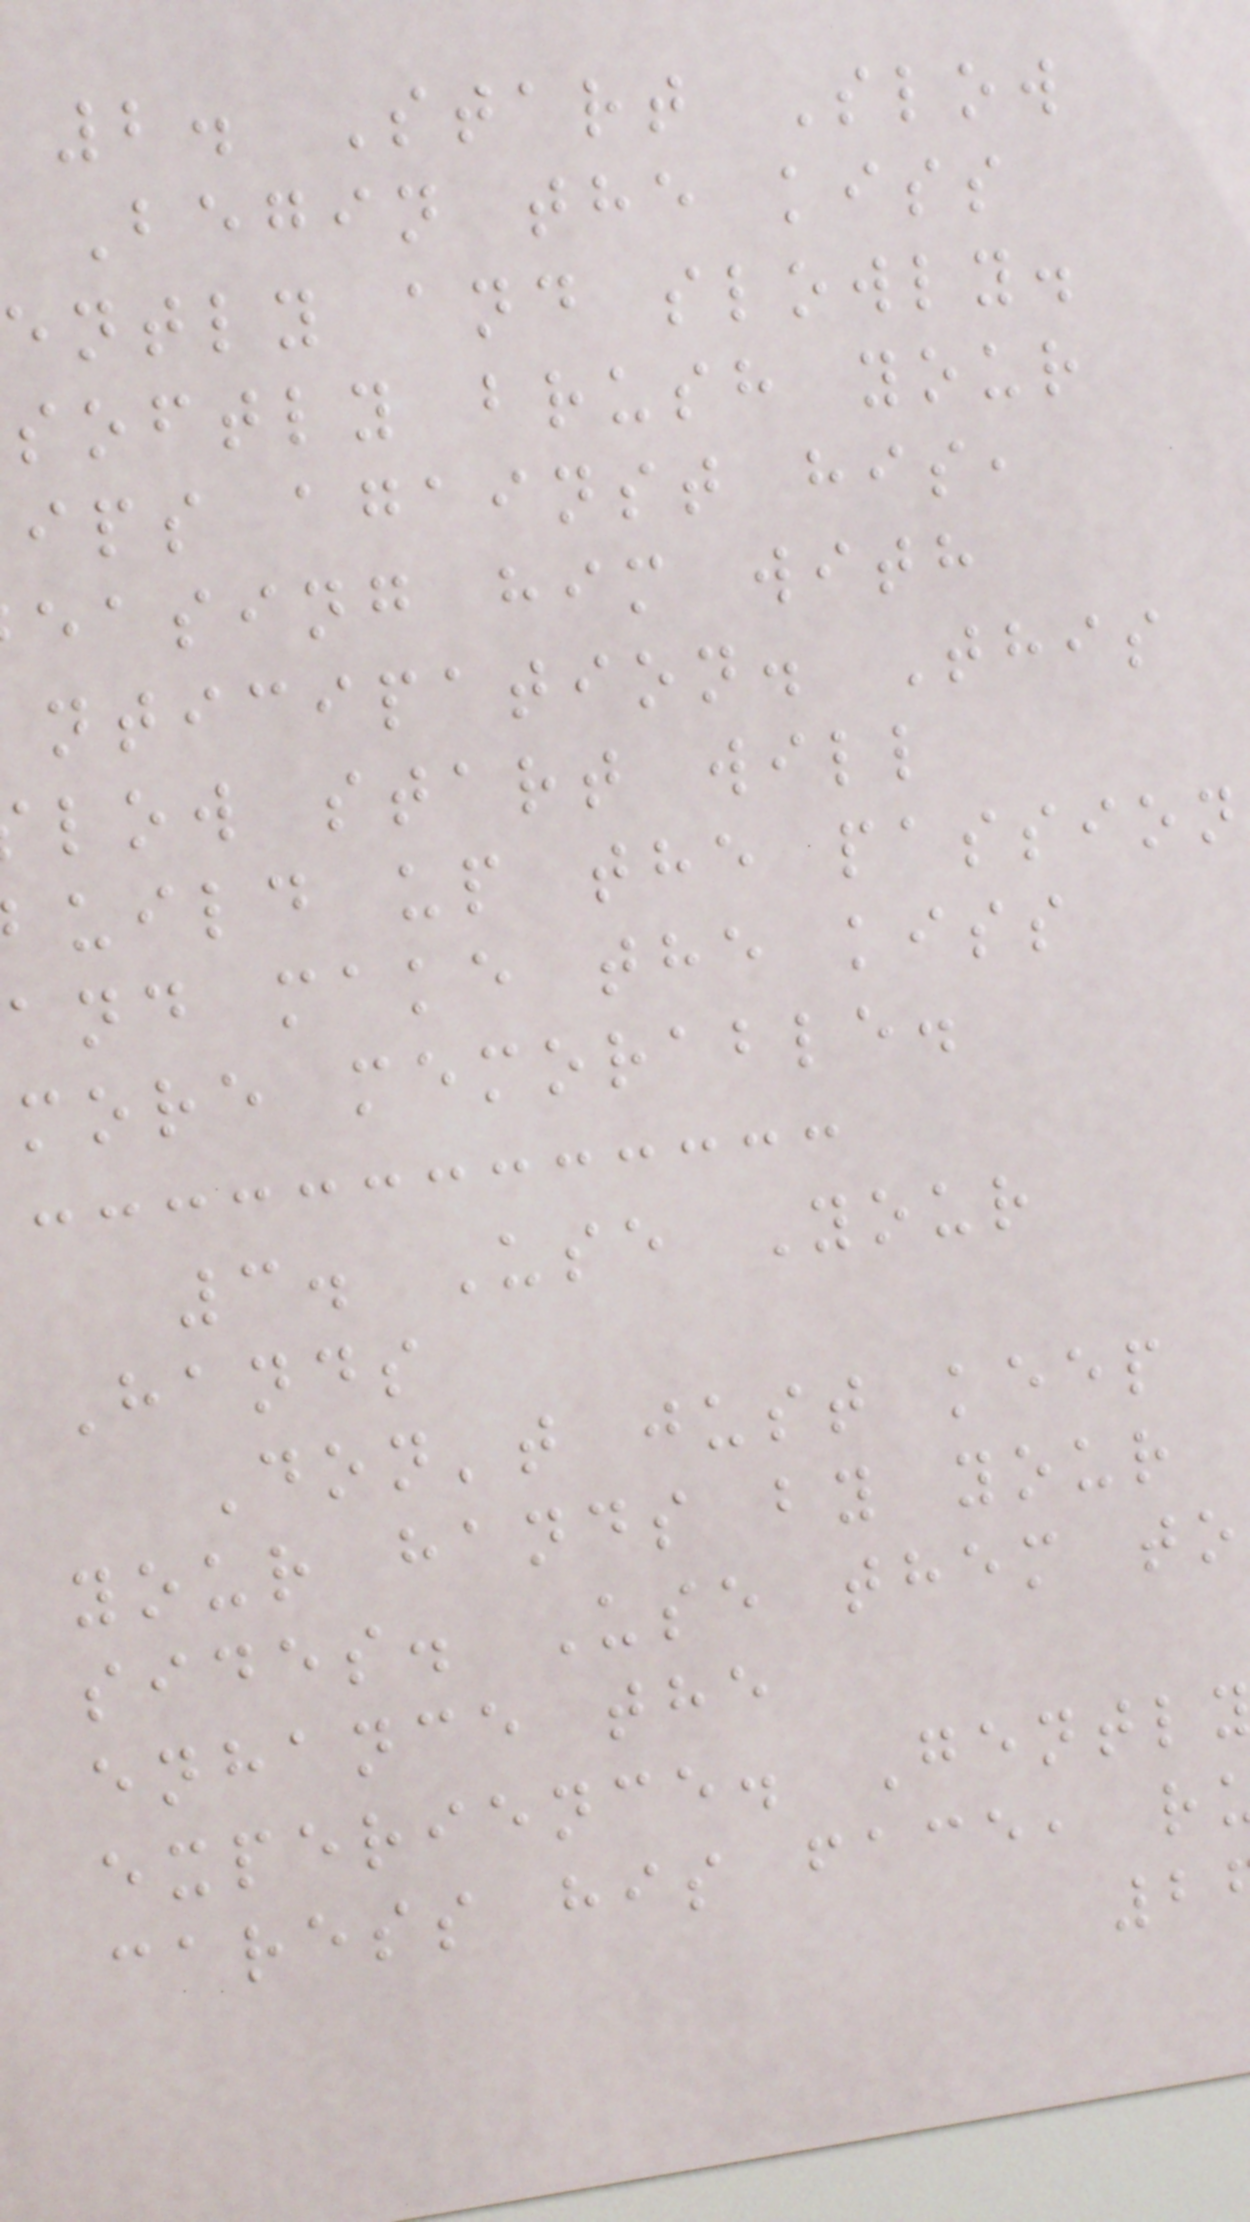2. Start Slow
Begin the kiss
ently and slowly.
softly brush your
ips against his,
easing him with
nticipation. This
low start will
uild up the passion
and make the kiss
more memorable.
3. Use Your
Hands
Don't just keep
your hands by your
sides. Use them to
enhance the
experience. Gentl
caress his face, r
